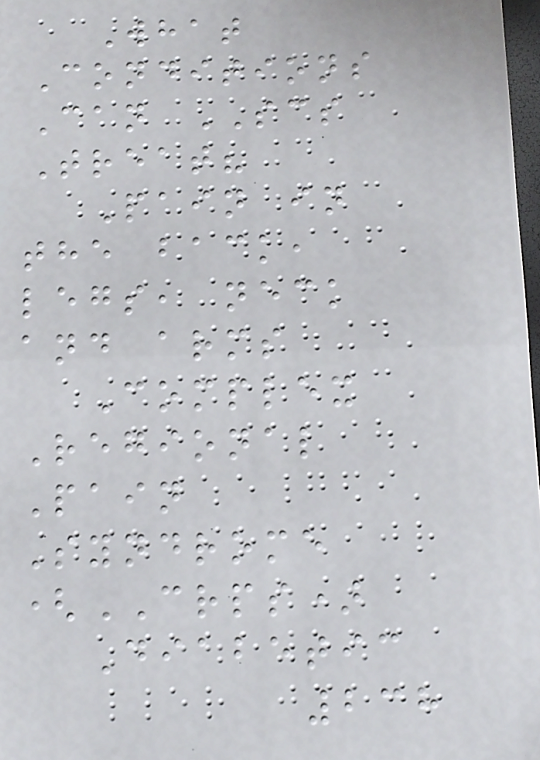What
Conditions
Can SCS
Treat?
Pain in
the back,
legs, neck
and arms
Complex
Regional
Pain
Syndrome
(CRPS)
Diabetic
238
